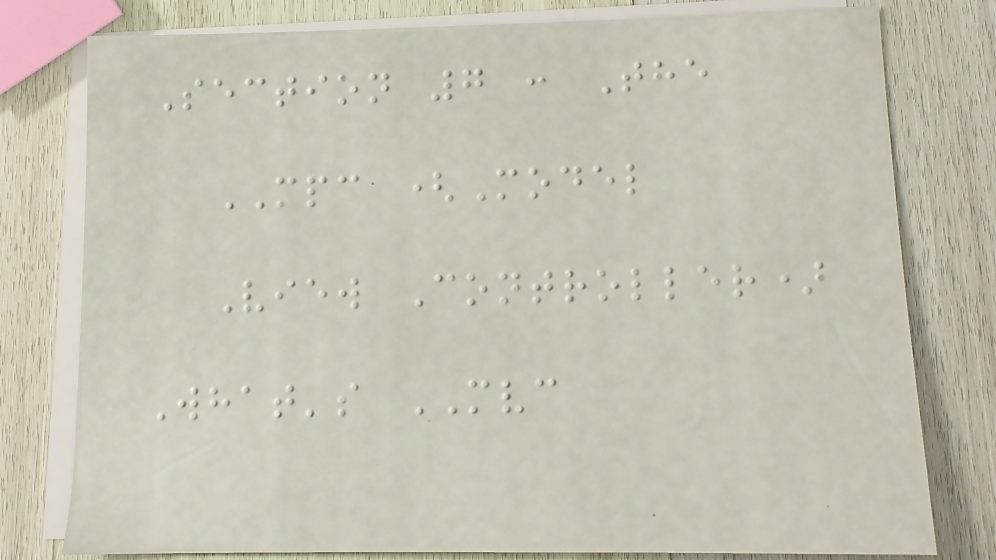Section 7 : The
MPC (Model
View Controller)
What's MVC
